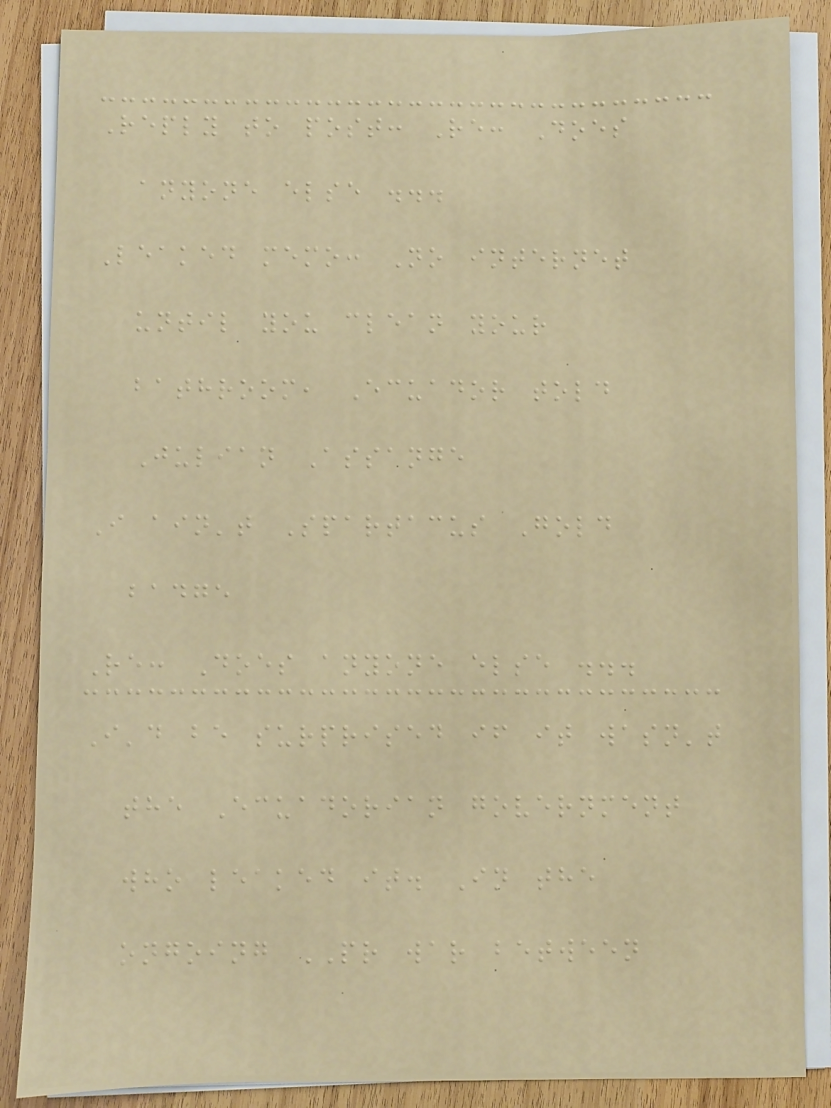Reply to post: Re: Does
anyone else ...
Leaked memo: No internet
until you clean your
bathroom, Ecuador told
Julian Assange
I ain't Spartacus Gold
badge
Re: Does anyone else ...
I'd be surprised if it wasn't
the Ecuadorian government
who leaked it. In the
ongoing PR war between
